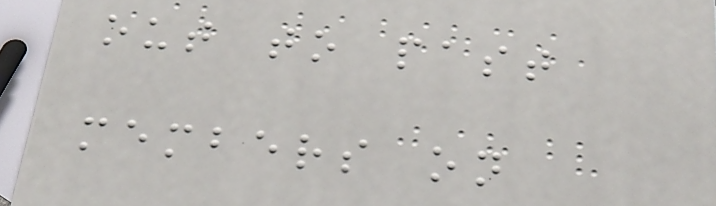out to past
members on
